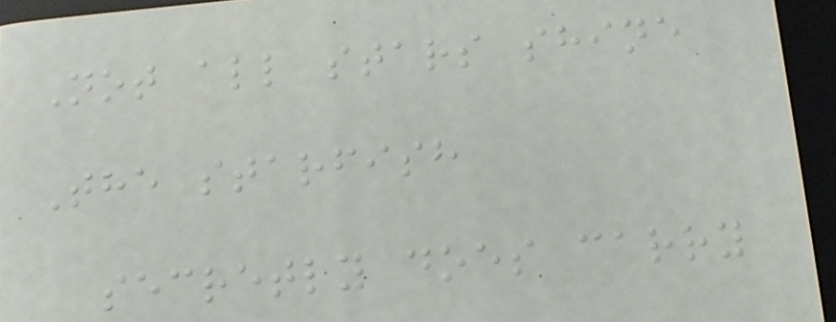Not all stars shine
The starfish
secretly does carry
